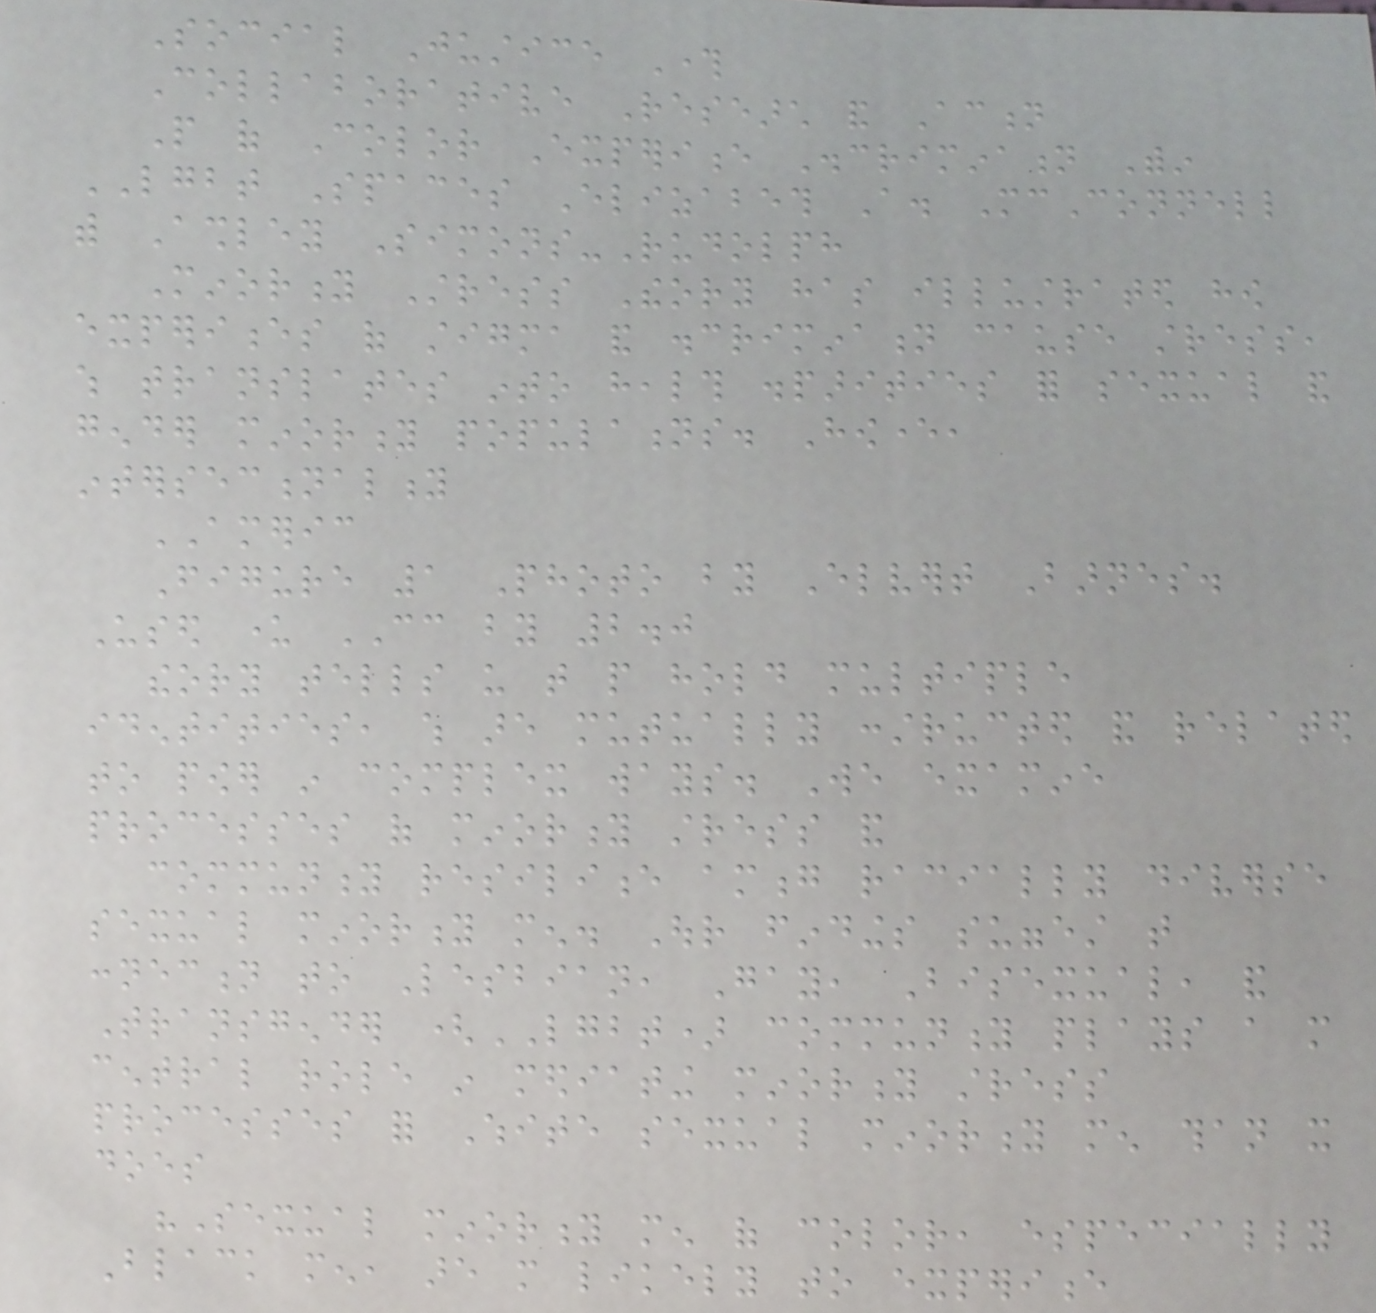Social Justice Through
Collaborative Research and Action
People of Color Experience Discrimination Within
LGBT Spaces Elizabeth A. McConnell
with Ashley Simons-Rudolph
Minority Stress Theory has illustrated how
experiences of stigma and discrimination cause stress,
which translates into health disparities for sexual and
gender minority populations. However,
intersectionality
AMERIC
Figure 1 Photo by Elvert Barnes.
Used under CC by 2.0
theory tells us that people hold multiple
identities, which are mutually constructed and related
to power in complex ways. We examine
processes of minority stress and
community resilience among racially diverse
sexual minority men. Our findings suggest that
connection to Lesbian, Gay, Bisexual, and
Transgender (LGBT) community plays a more
central role in mediating minority stress
processes for White sexual minority men than it
does
"Sexual minority men of color, especially
Black men, are more likely to experience
